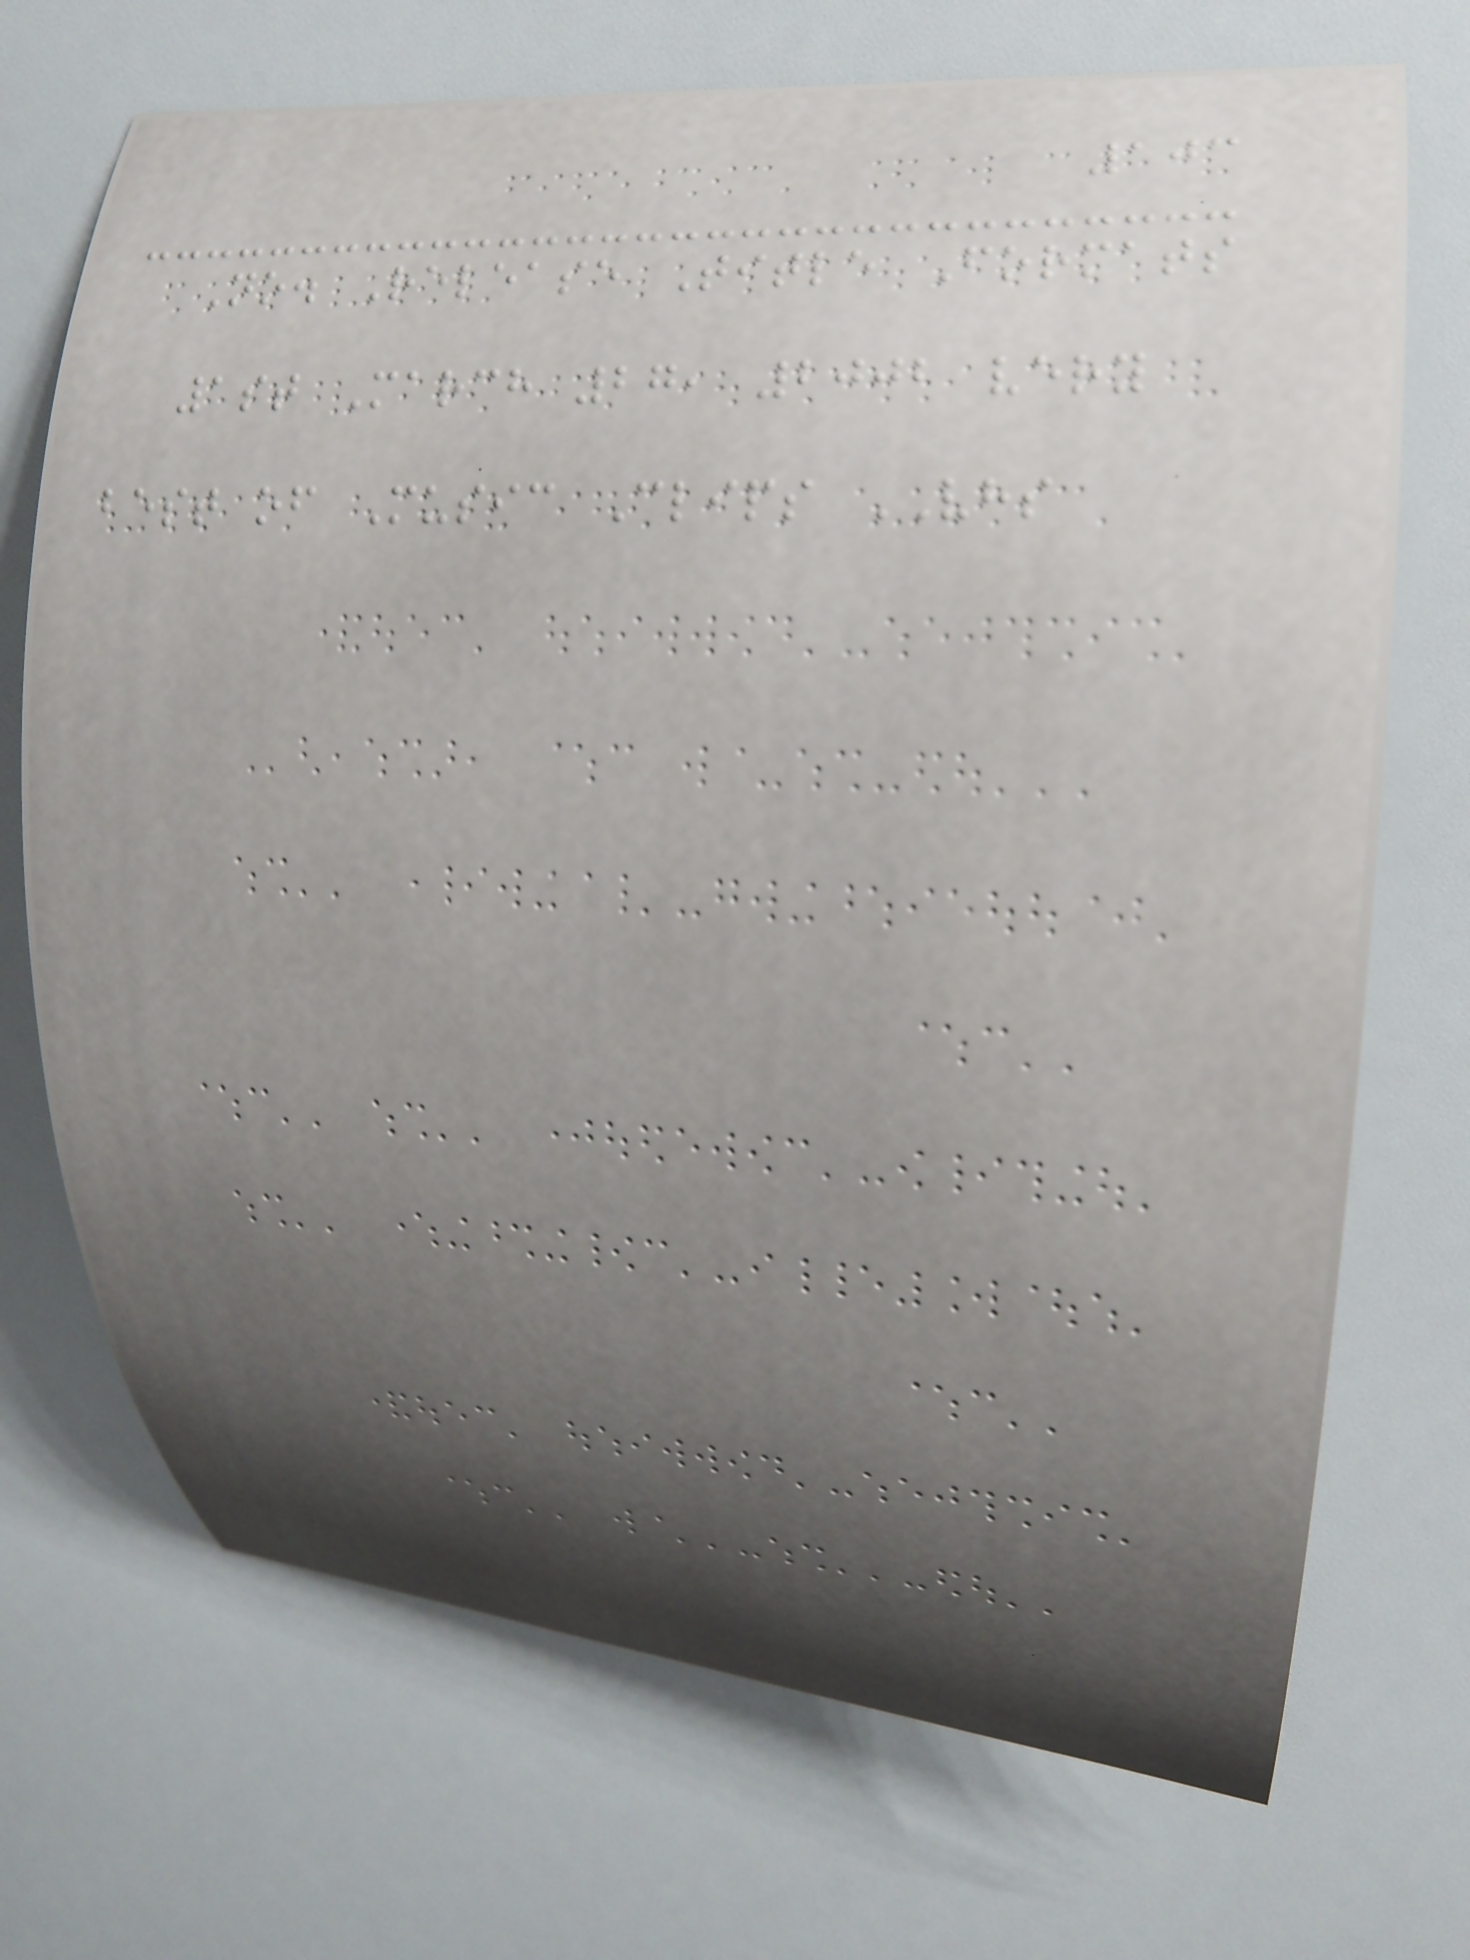103
No. Release Title Formats
1st March 27, 2002 very
best of Music Clips VHS
